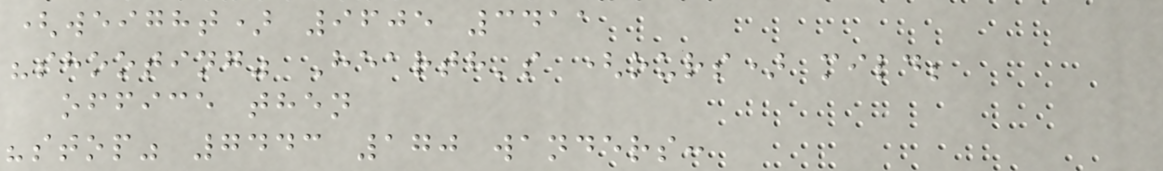(weight) 9605 3411
"shooting" Hearth's (ours) mild;
office then
"stop" 7443 170 wanders:
